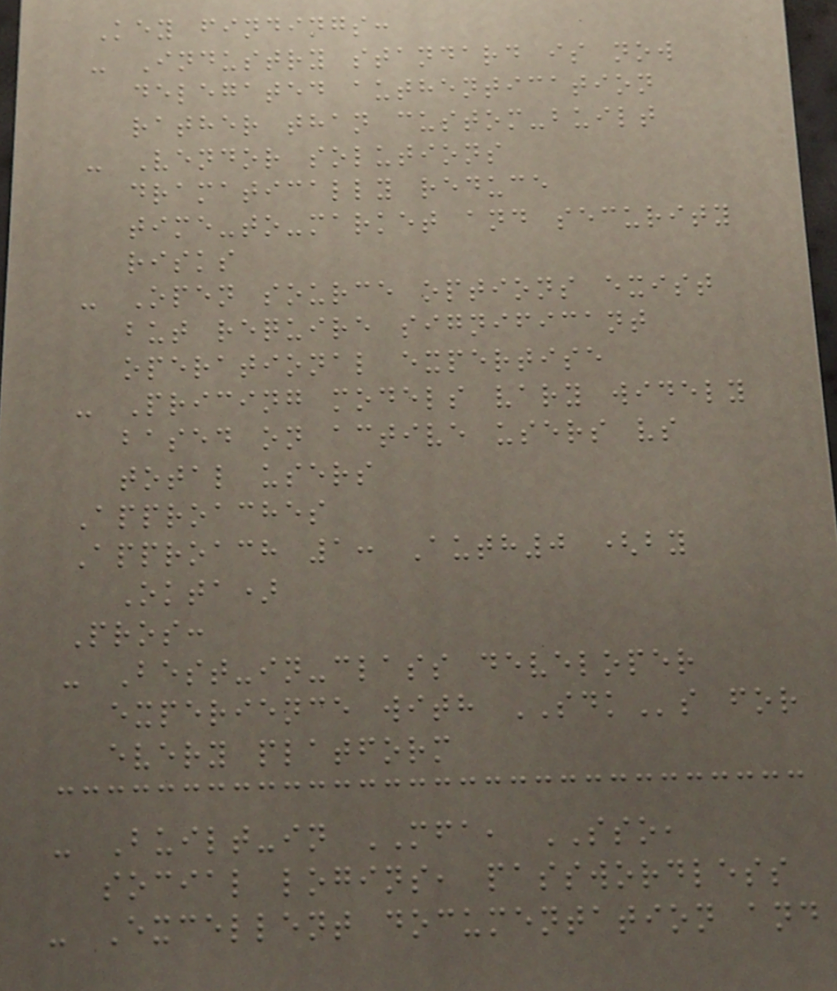Key findings:
- Industry standard is now
delegated authentication
rather than custom-built
- Vendor solutions
dramatically reduce
time-to-market and security
risks
- Open source options exist
but require significant
operational expertise
- Pricing models vary widely
based on active users vs
total users
Approaches
Approach 1: Auth0 (by
Okta)
Pros:
- Best-in-class developer
experience with SDKs for
every platform
- Built-in MFA, SSO,
social logins, passwordless
- Excellent documentation and
